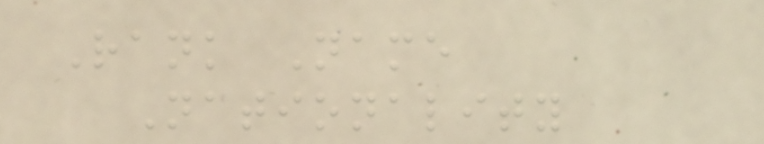Rank Name
Nationality
